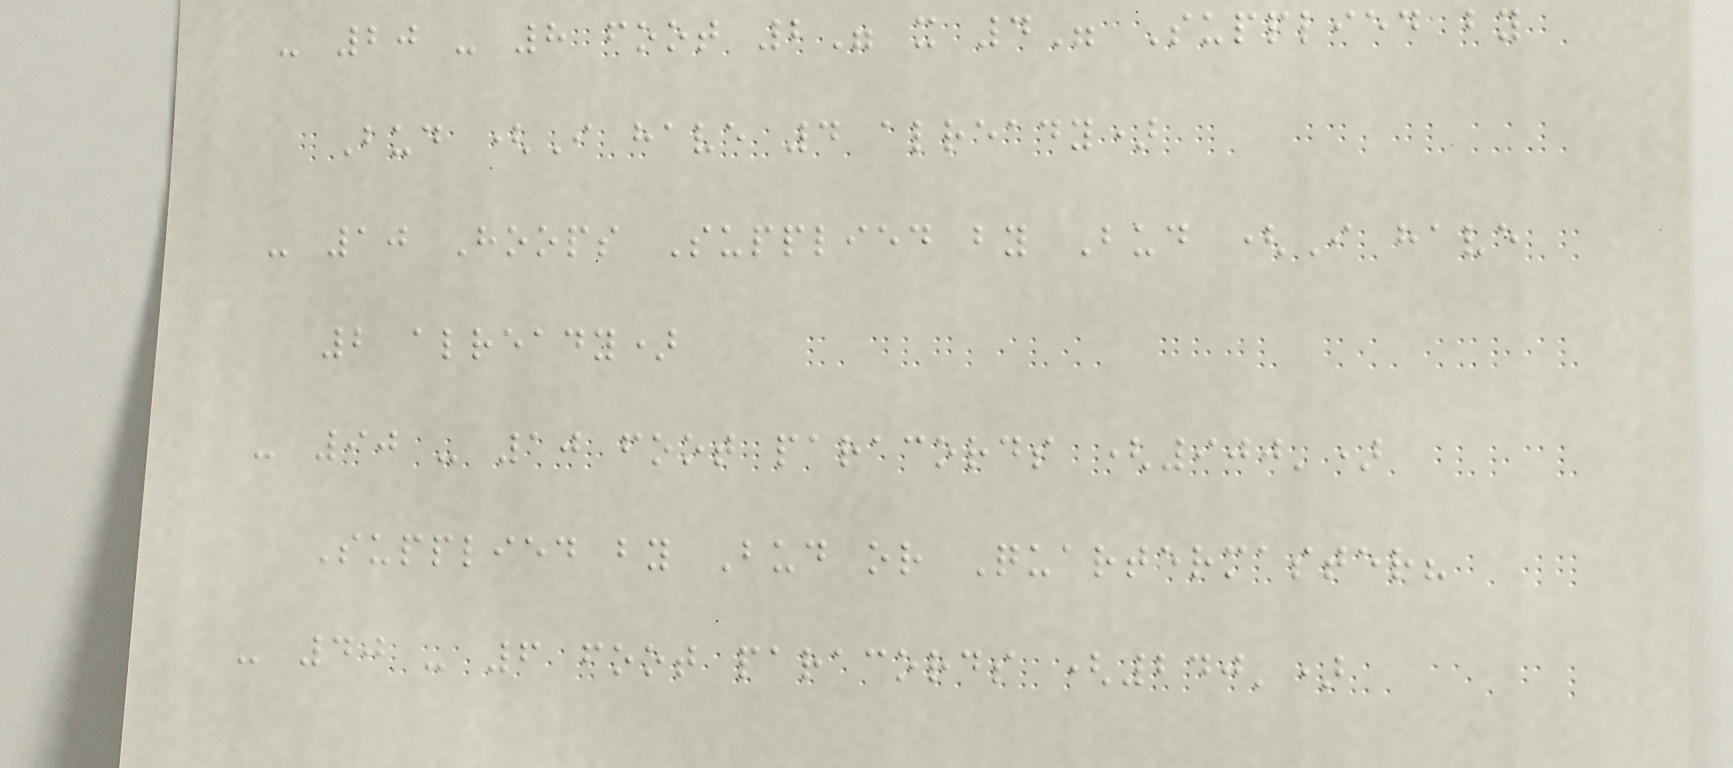- 20 - 8 foot 2" x 4" Supplied by
Bud (I have 4 already)
- 10 Hoops Supplied by Bud (I have
2 already)
- 90 - 10 foot paracords (900')
Supplied by Bud or Quartermaster?
- 40 - 6 foot paracords (240')
